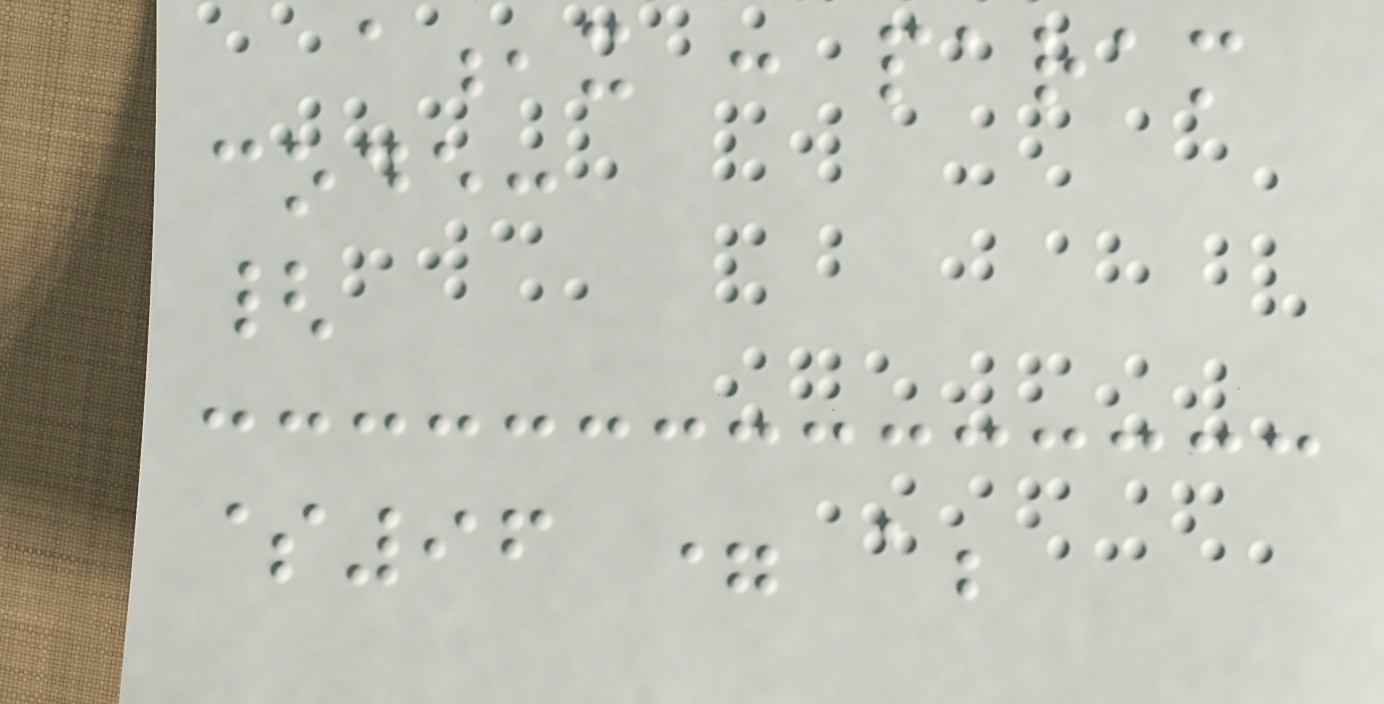a,x : param
code:
{
$96 = a;
